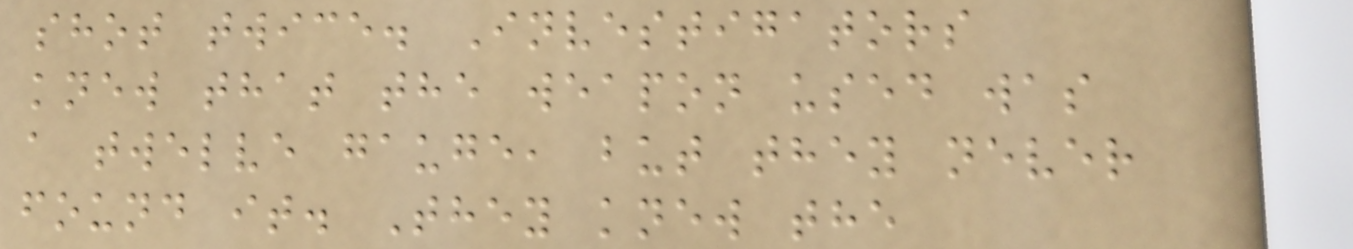shot twice. Investigators
knew that the weapon used was
a twelve gauge, but they never
found it. They knew the
